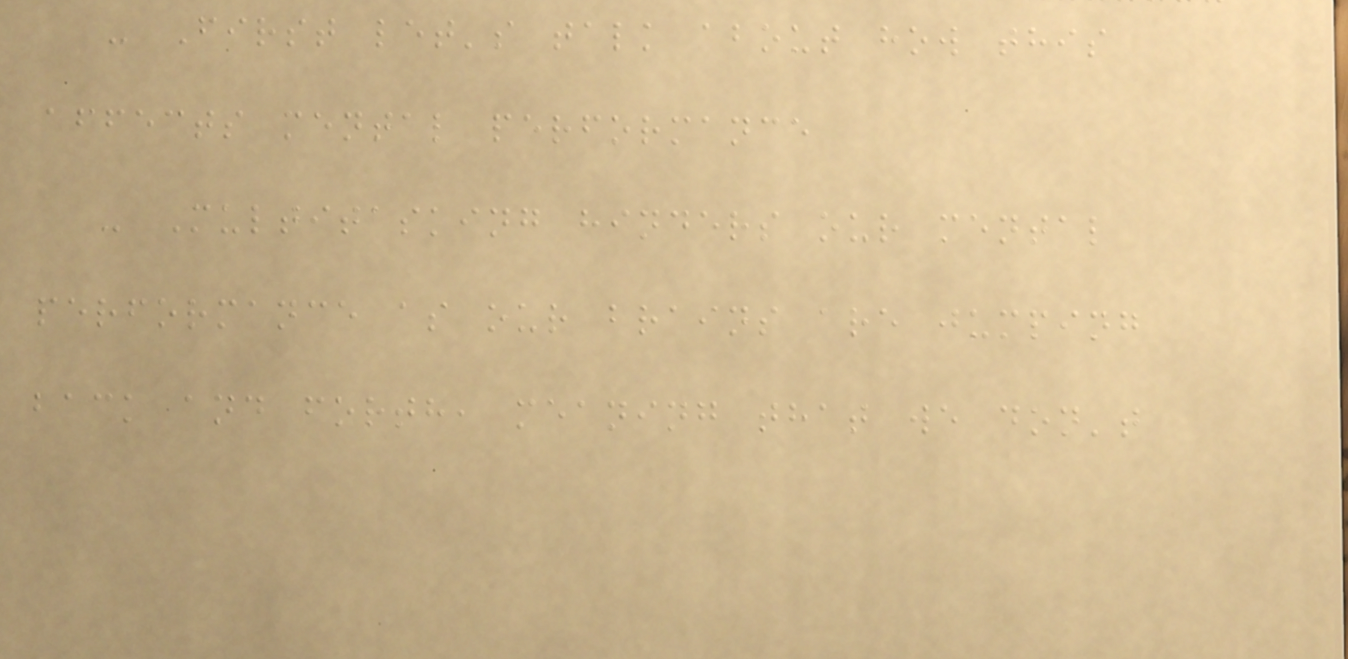- First let's talk about how this
affects mental performance
- Multitasking hinders our mental
performance as our brains are jumping
back and forth, meaning that we don't
